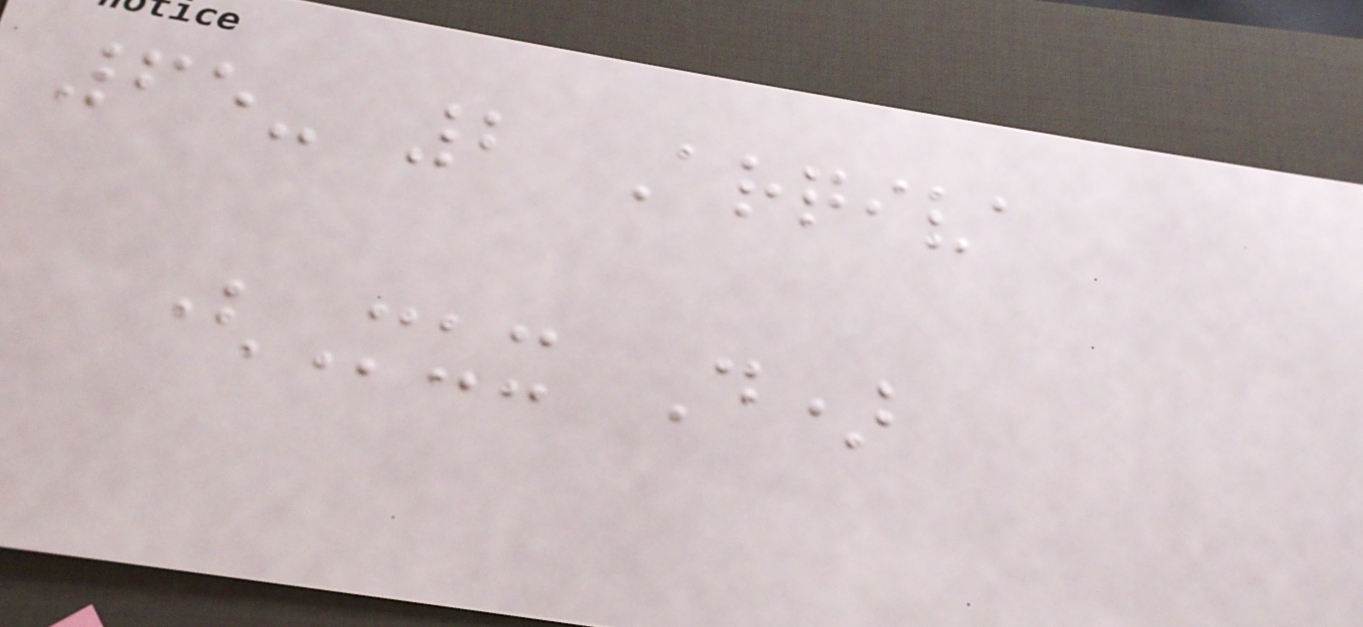65- 2 Arqiva
(Mux D)
